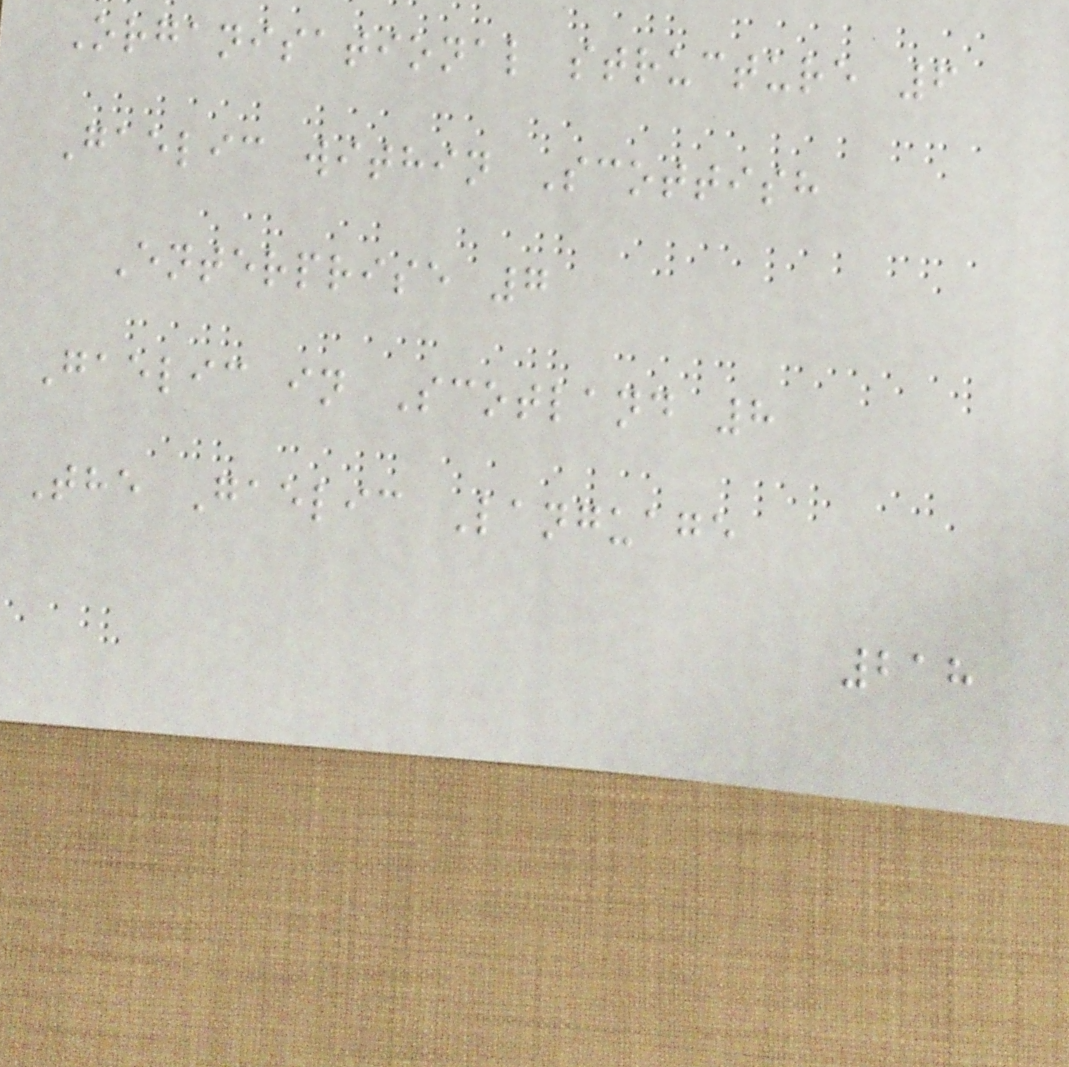Organisational structure 6
Gaelic within Scottish
Enterprise 7
Gaelic in Scotland 8
The Gaelic Language
218
